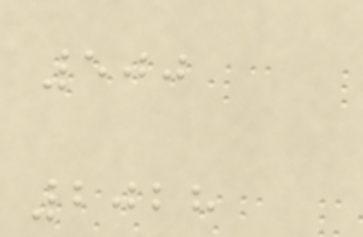500
2028
